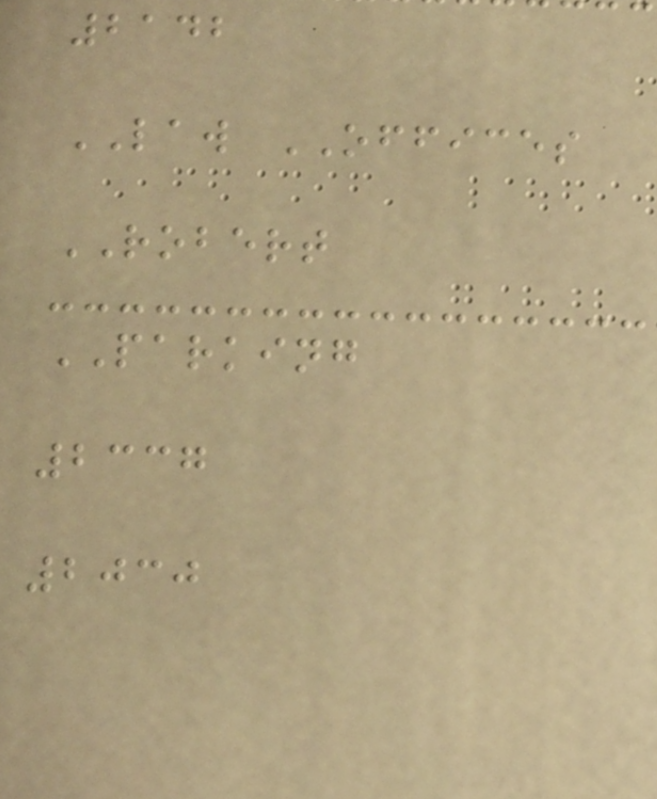2142
LAW OFFICES
ROBERT
PARKING
2337
2030
